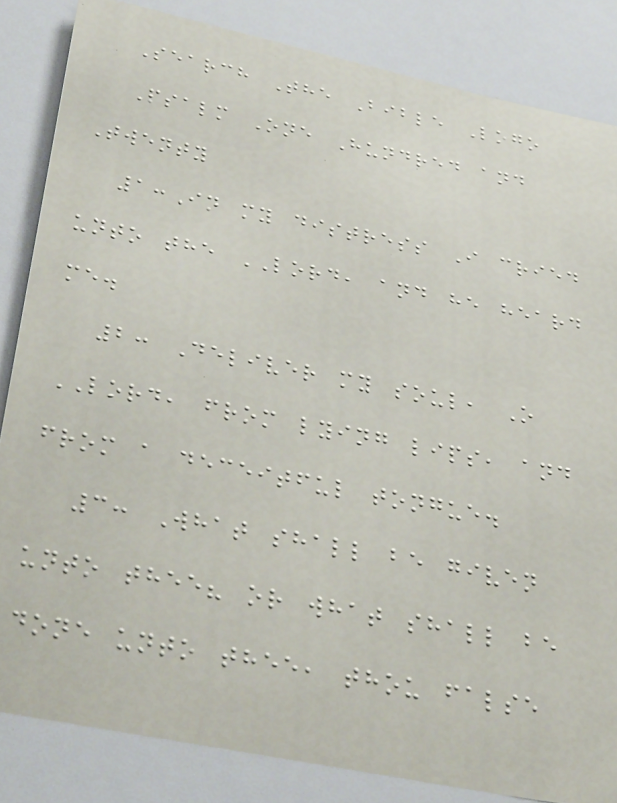Search The Bible Logo
Psalm One Hundred and
Twenty
1:In my distress I cried
unto the LORD, and he heard
me.
2: Deliver my soul, O
LORD, from lying lips, and
from a deceitful tongue.
3: What shall be given
unto thee? or what shall be
done unto thee, thou false
